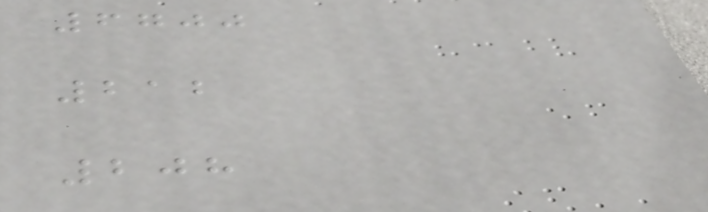6700
212
208
